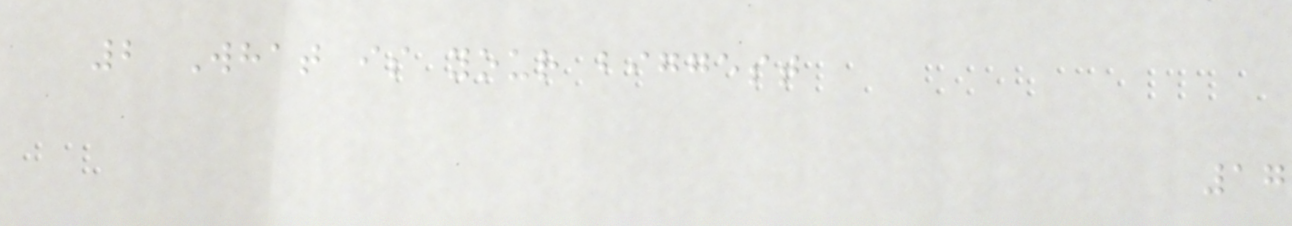2 What is your biggest
17
